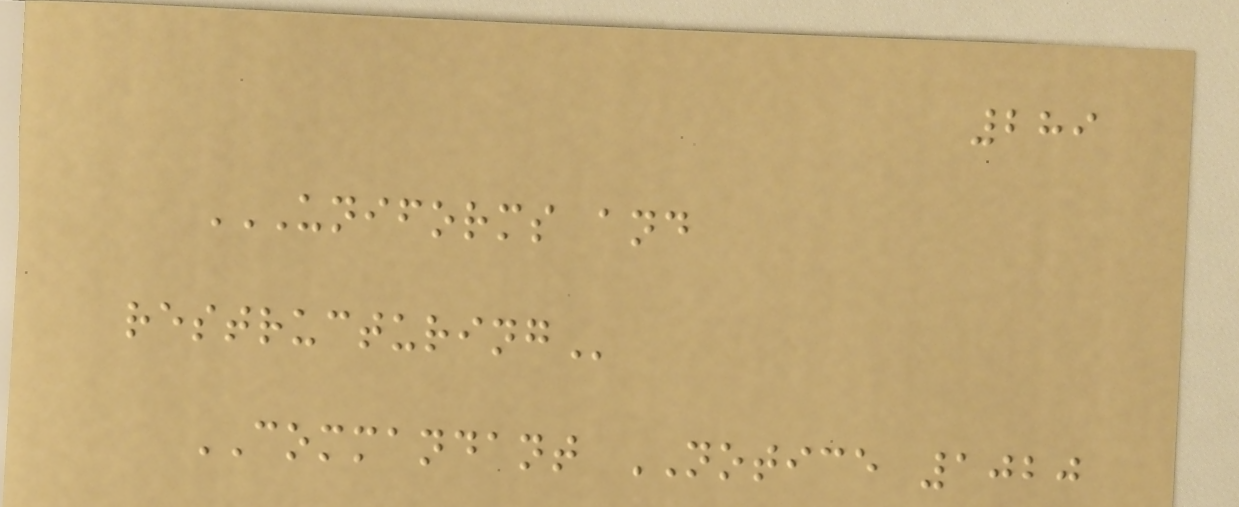289
UNIFORMS AND
RESTRUCTURING
COMMANDANT NOTICE 1020
